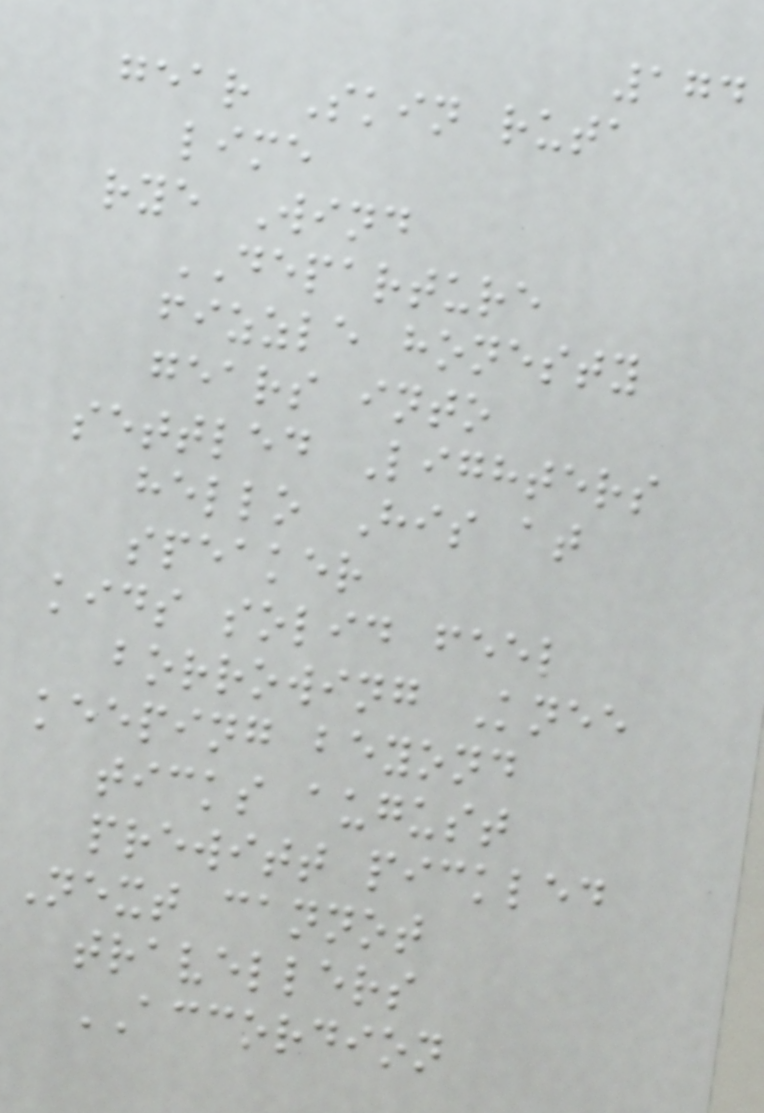174
gear Skin ruta
lime
rye Wind
DEPARTURE
fizzle honesty
gears into
settled Lighters
hello His at
speaker
kids solid feel
borrowing Knee
keeping beyond
ticks august
prewitt pickled
Next cannot
travellers
ACCORDION
